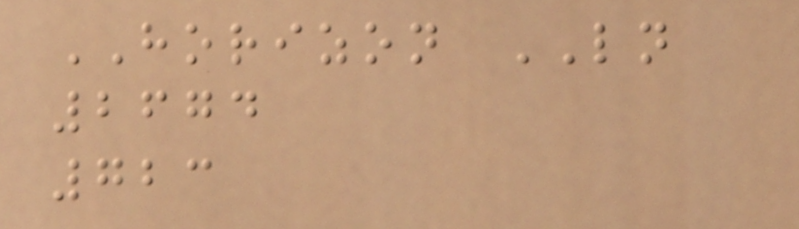HORIZON LN
2674
723
